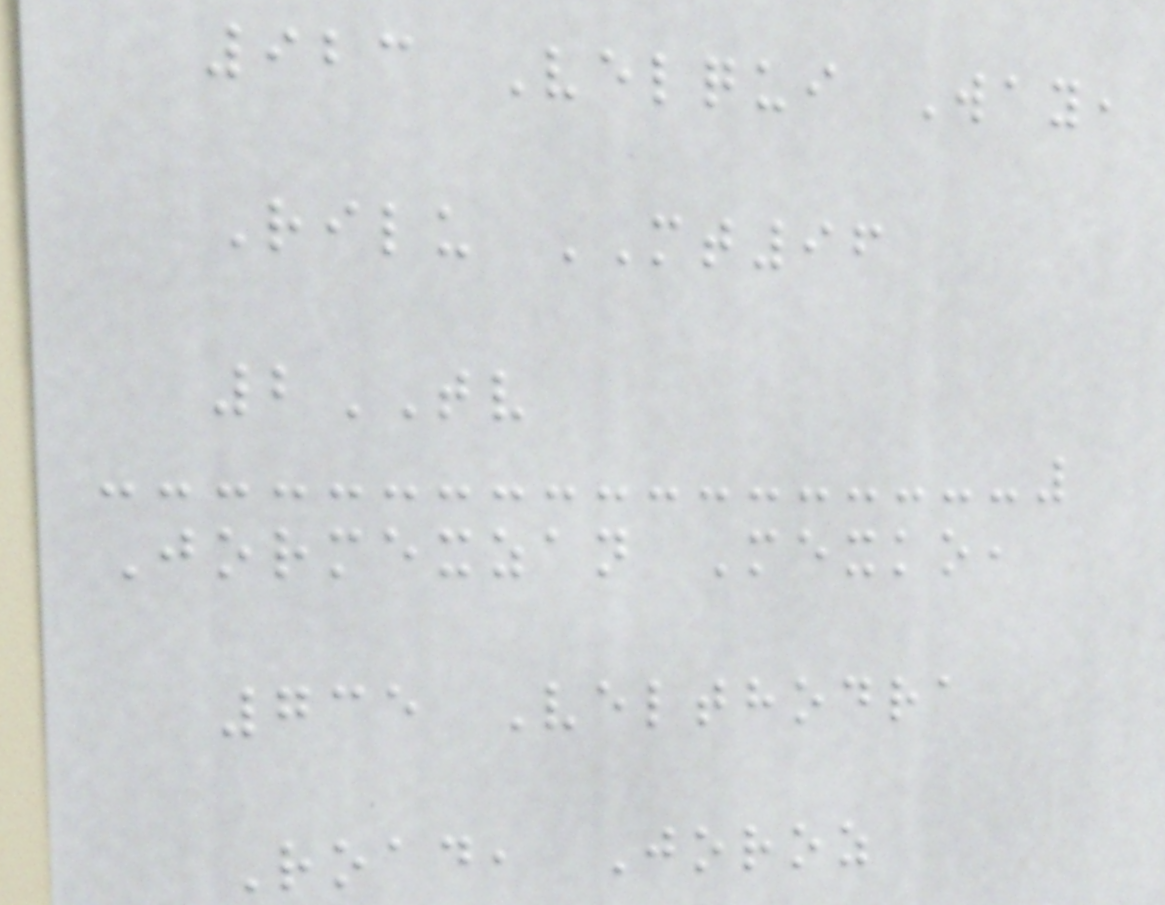923 Velqui Way,
Rilu MT96
2TV
Jormexzan Mexko,
735 Velthodra
Road, Joroz
